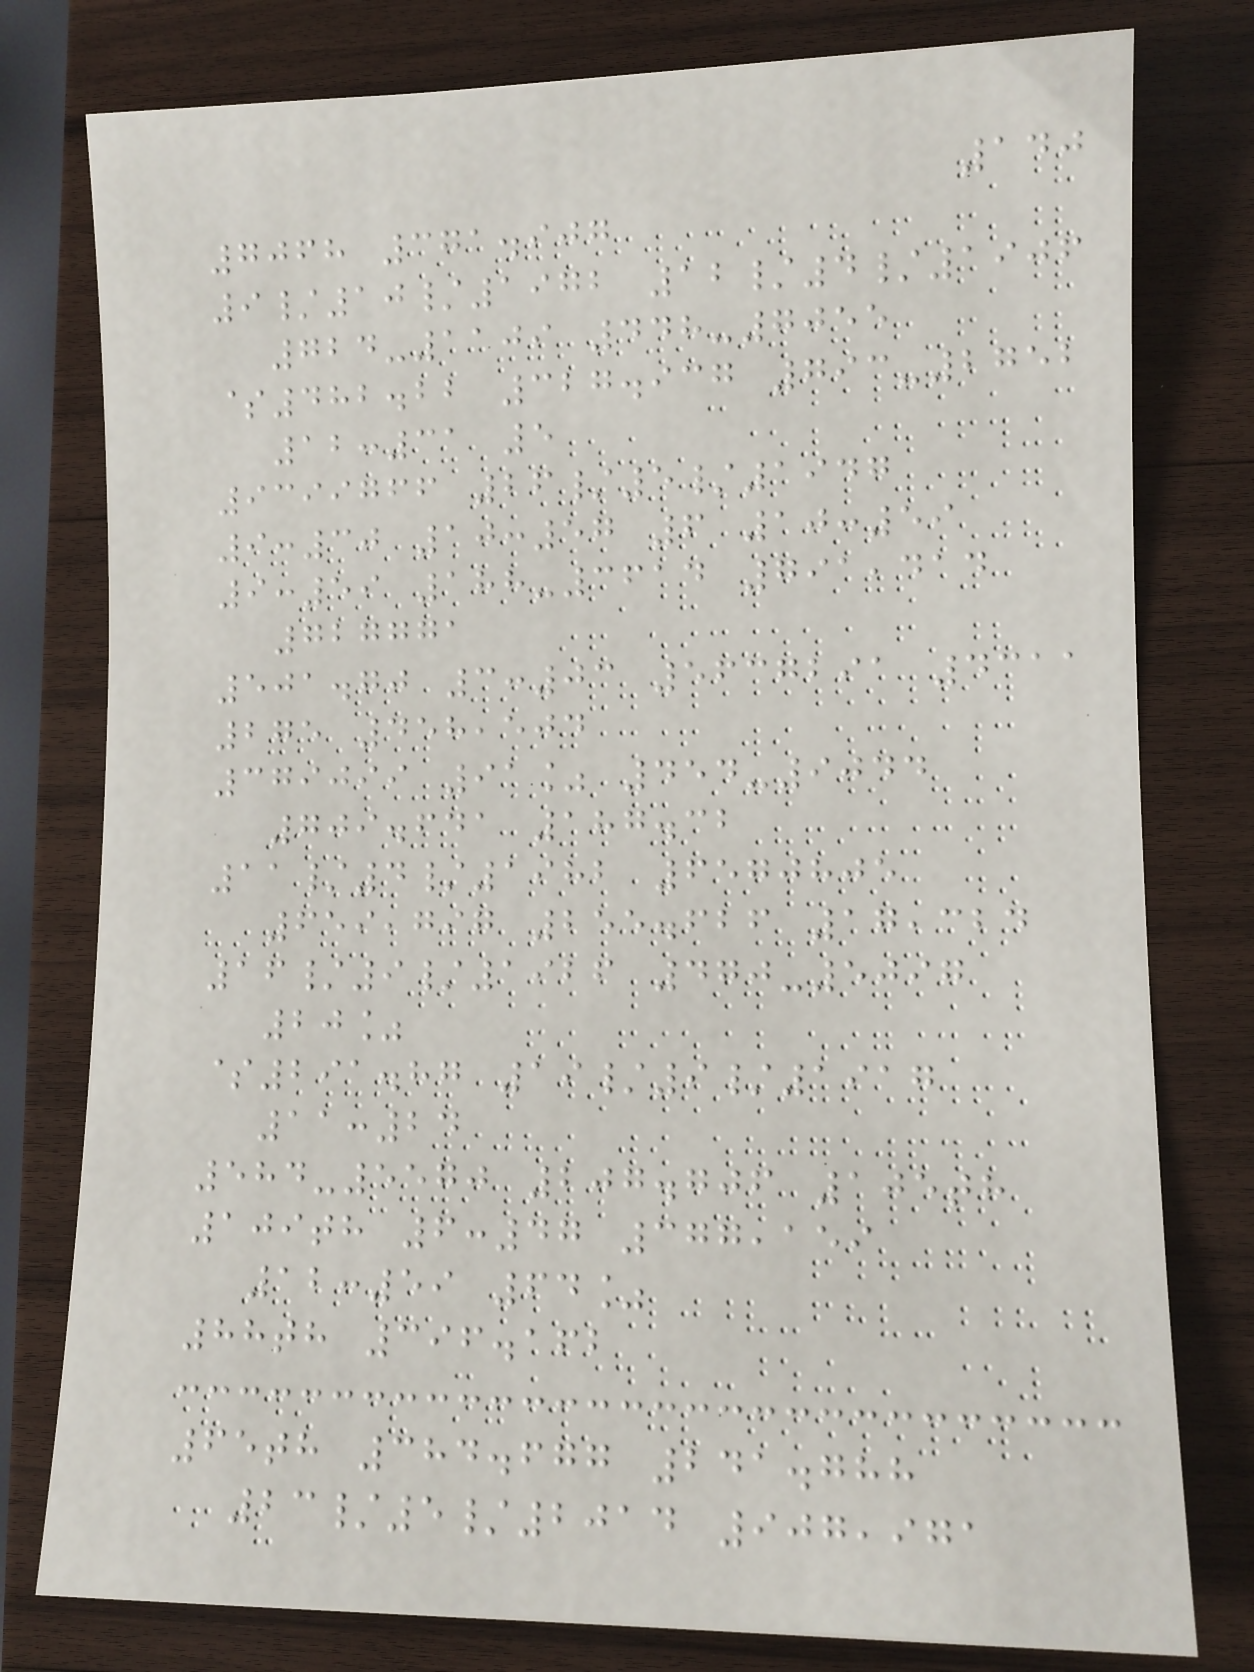140
7068 371.907
9/10/1972 12/4/1906
724-1109 448-7055
$482.22 327.937 793-2752
12:31 5
9399766 26/5/1947
9:30 10:57 6 10:59
9:59 188-3614 791,414
727771
501.70 3:03 5637291 4311
275 458,504
379099 91% 454-9044
709.641 187.32
11/4/1982 6570805
659,797 255.626 17,324
16/9/1926 470-5097
20%
$291.87 19/9/1917
11:24
584-5570 207.706 105th
109th 6:47 377,159
12:59 64%
88th 396.162
65th 384.677 241.788
23/5/2014 907,971
